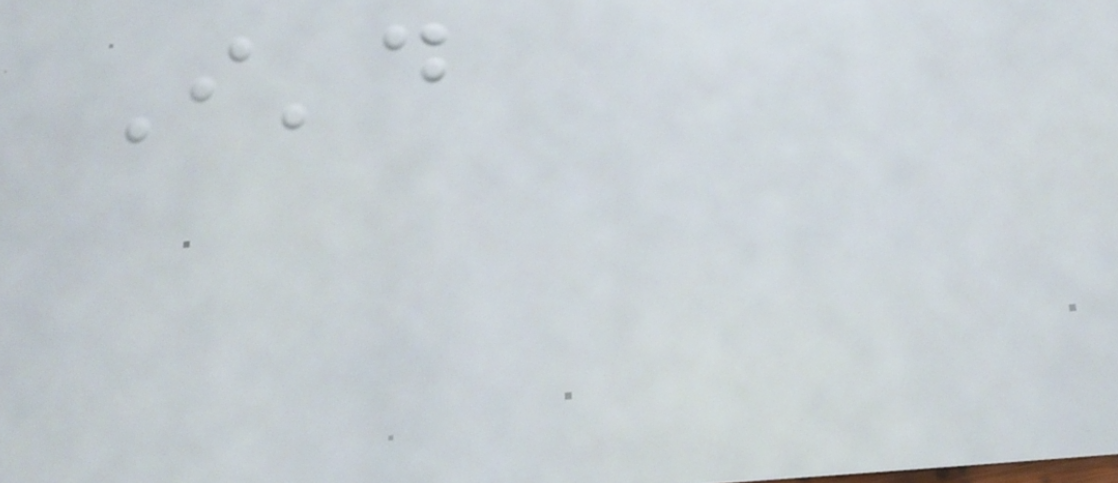I'd
